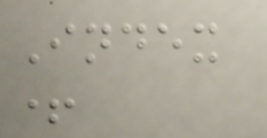Index
+
